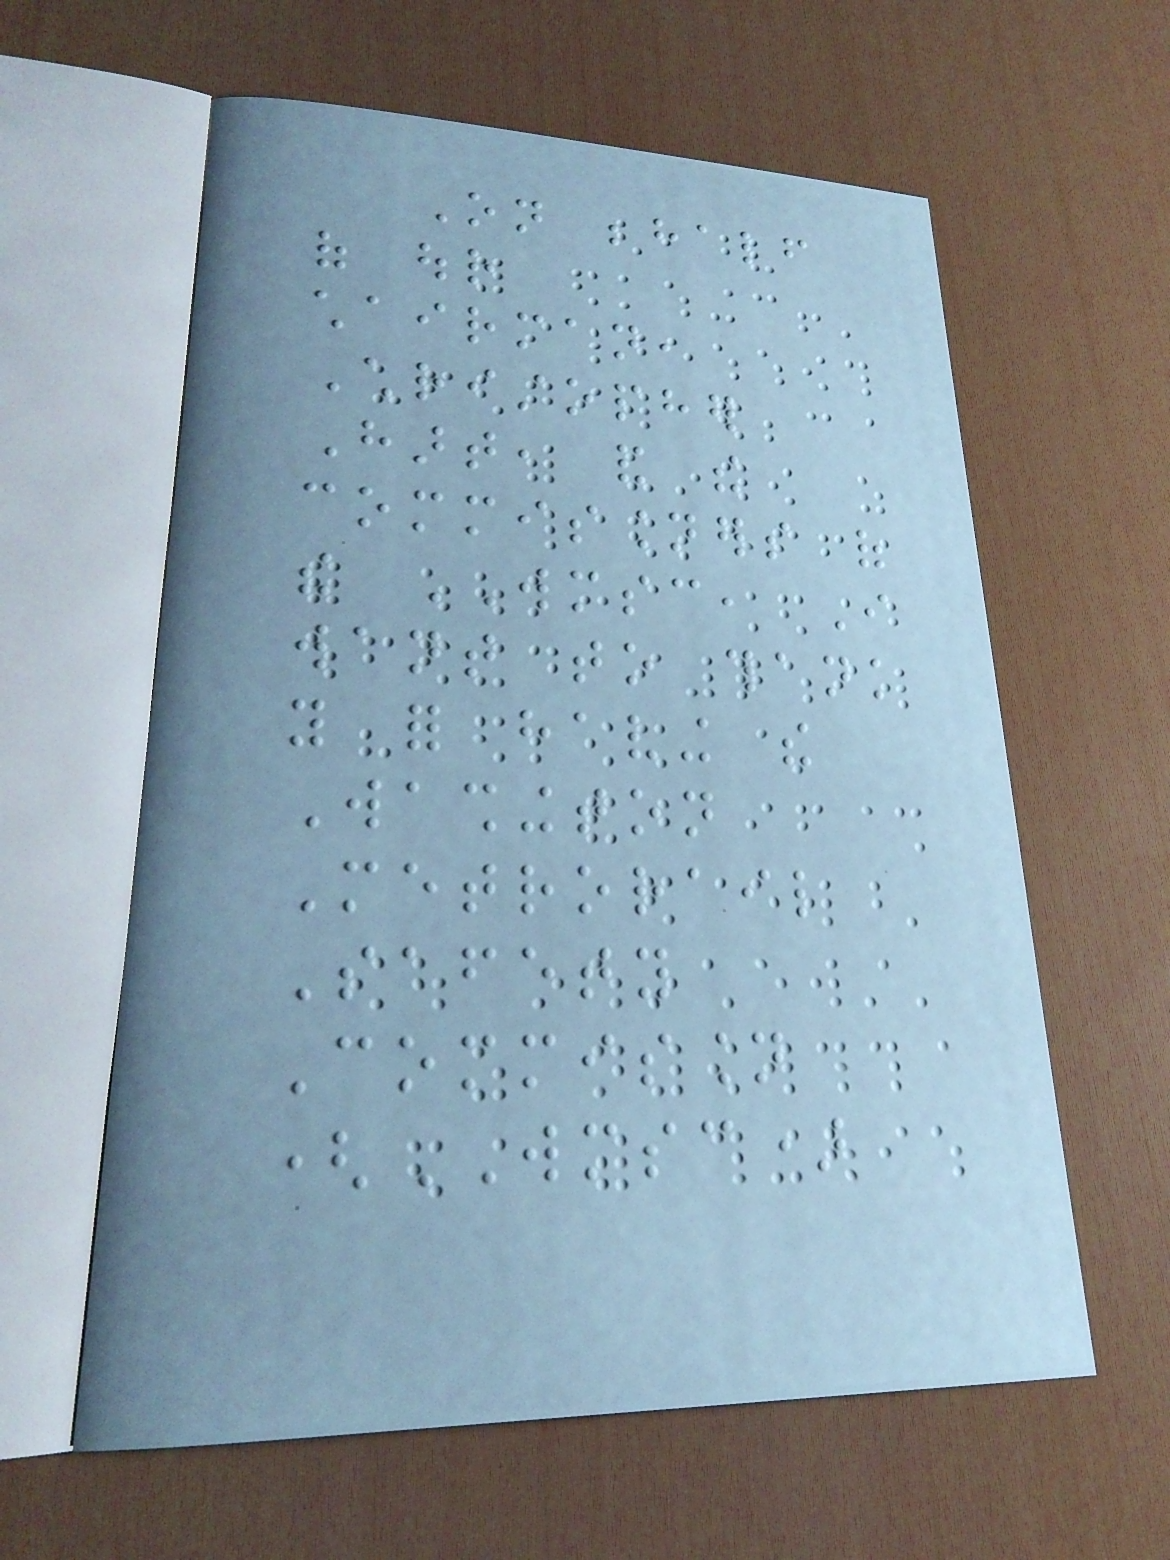On behalf
of our
chairman,
Christopher
Hart, and the
commissioners of
the WMSC, I
want to thank
you for having the
Washington
Metrorail
Safety
Commission
(WMSC)
